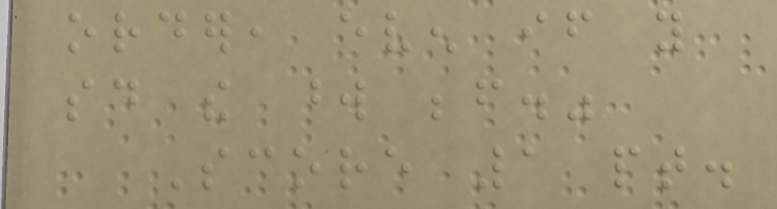order, even if you
said the word before."
Score 1 pt.
